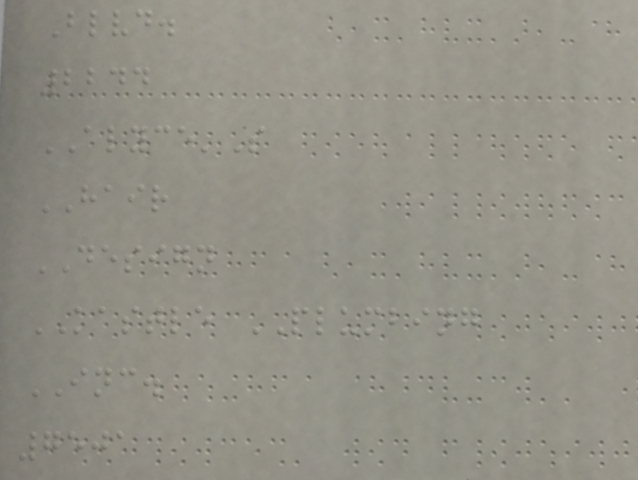Blvd.
2244
ALYCE'S
HAIR
DESIGN
KASTLE PLUMBING
INC.
7501
